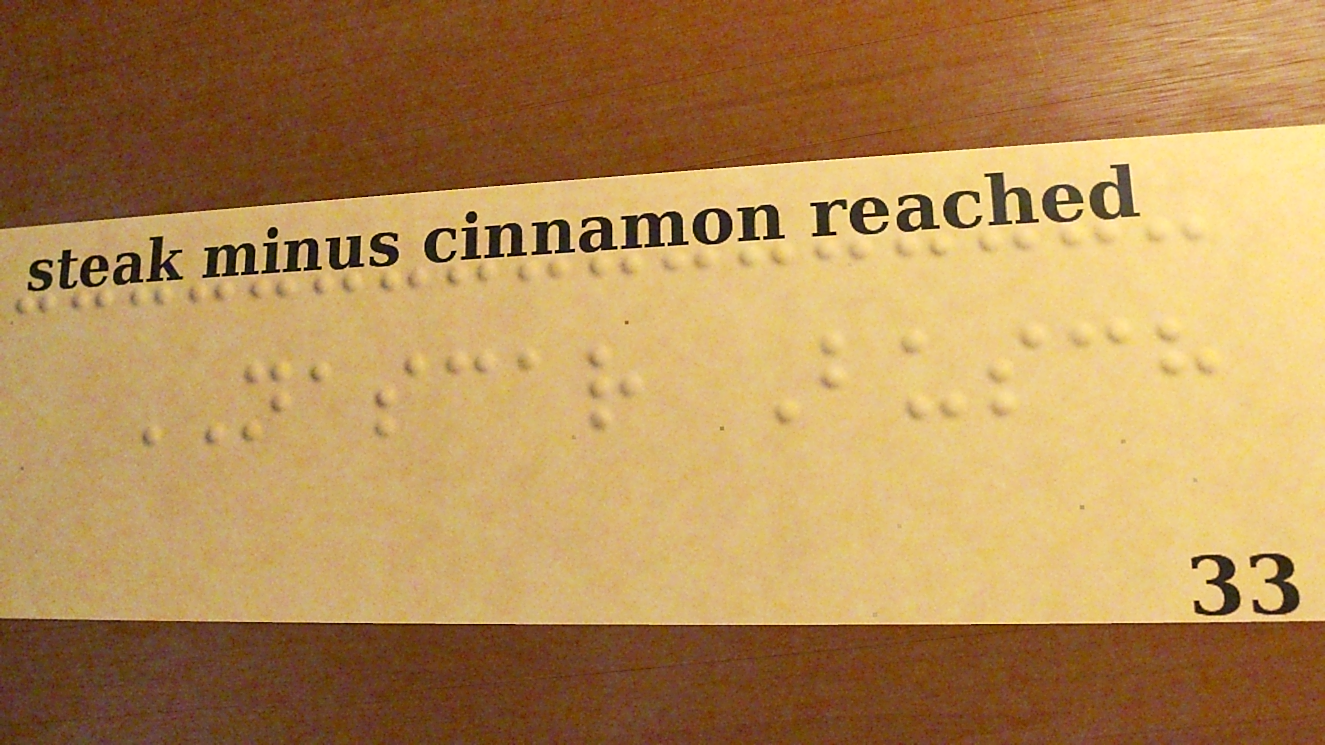NASCAR Busch
